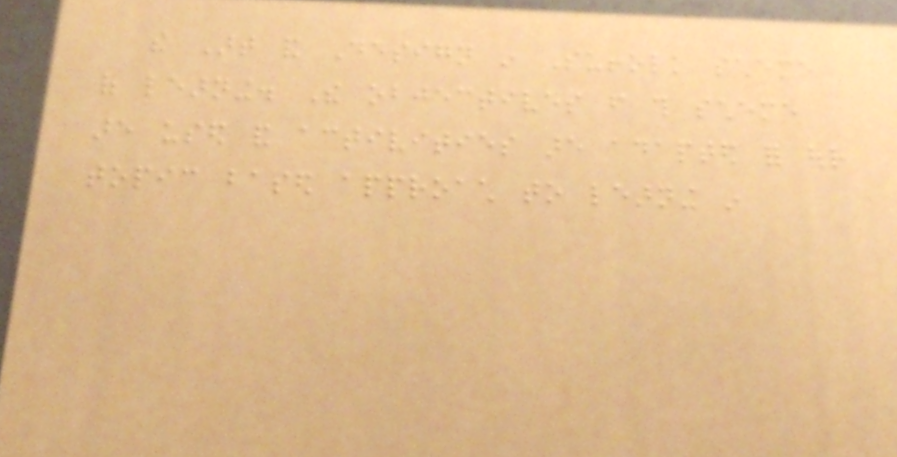the Art and Design in Suffolk scheme
of learning. The objectives from this scheme
are used and activities are adapted for our
topic based approach to learning in
